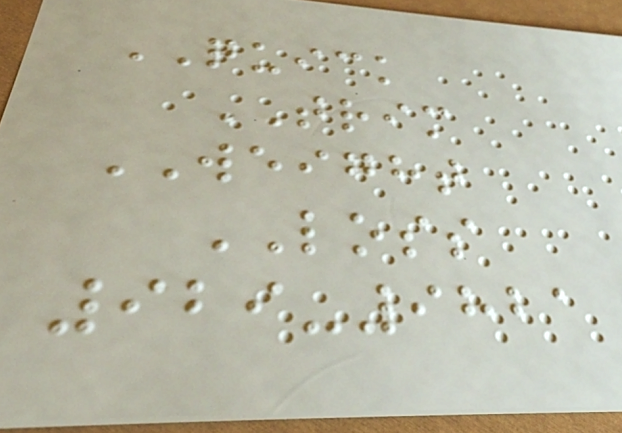QUICK
TRIM
WEIGHT
LOSS
929-9821
